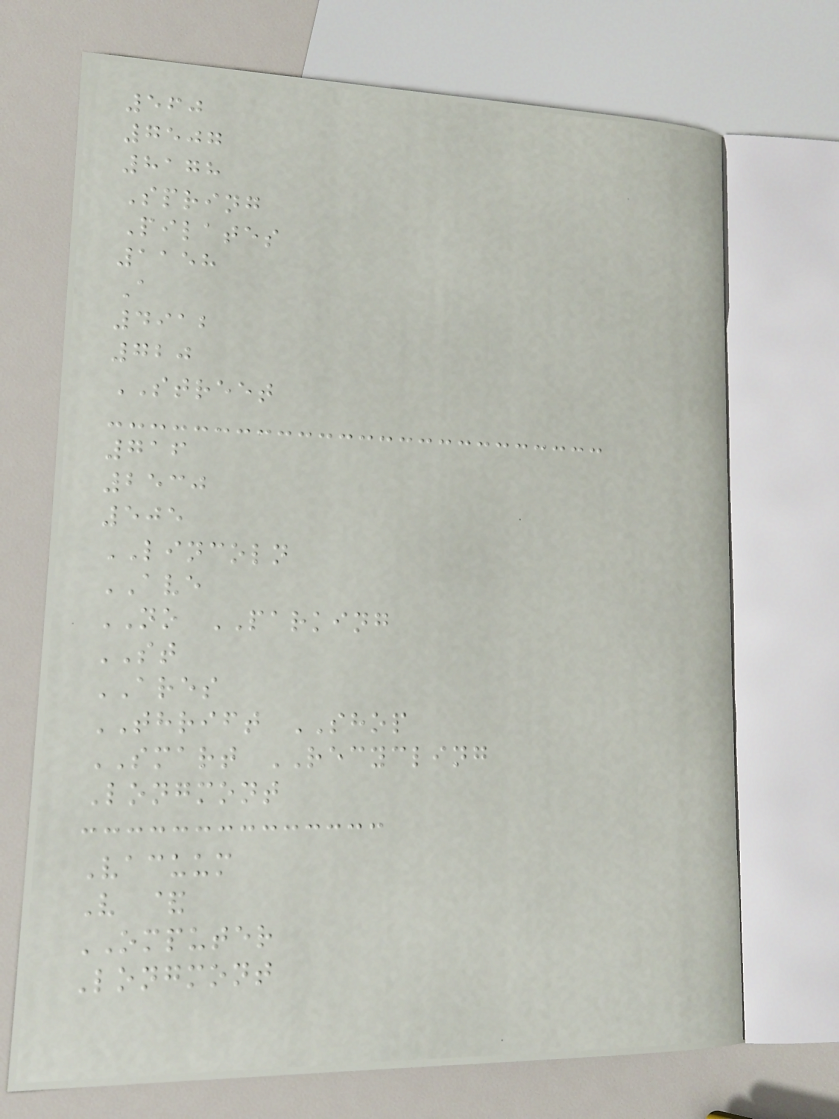560
7507
8178
Spring
Pilates
1158
A
4912
720
STREET
716
2530
505
LINCOLN
AVE
NO PARKING
ST
ARES
THRIFT SHOP
SMART RECYCLING
Longmont
Vacuum
V &
OMPUTER
Longmont
